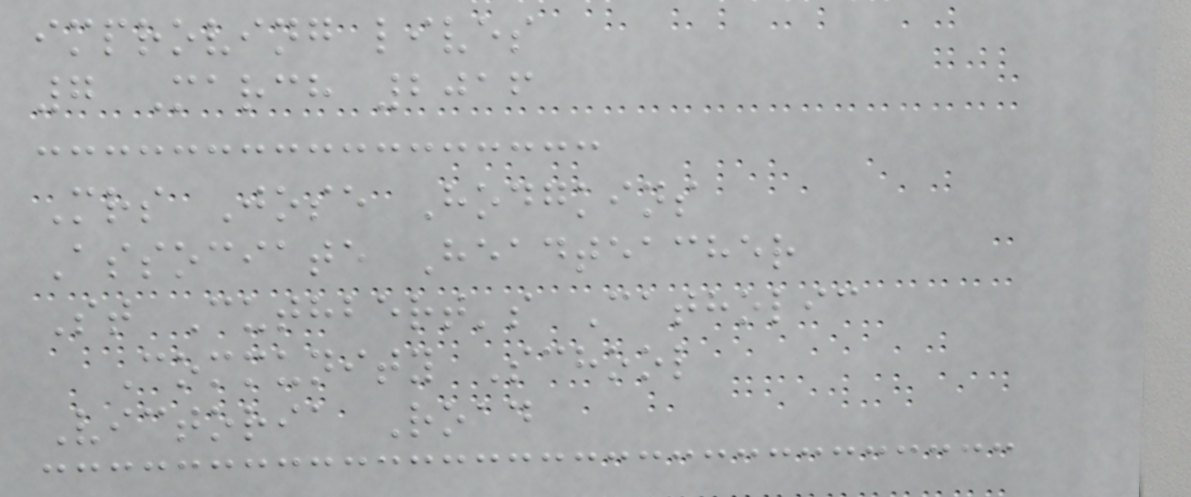improving lives
7 March 2016
Mrs Jose Hodgkins
Associate Headteacher
St Cuthbert's Catholic
Community School
Victoria Road
